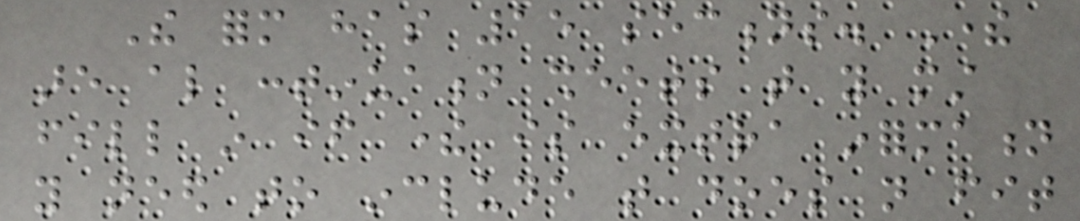The form has 15 sections. There
are also continuation sheets that you must
fill in if there is extra information
you need to include that does not fit
